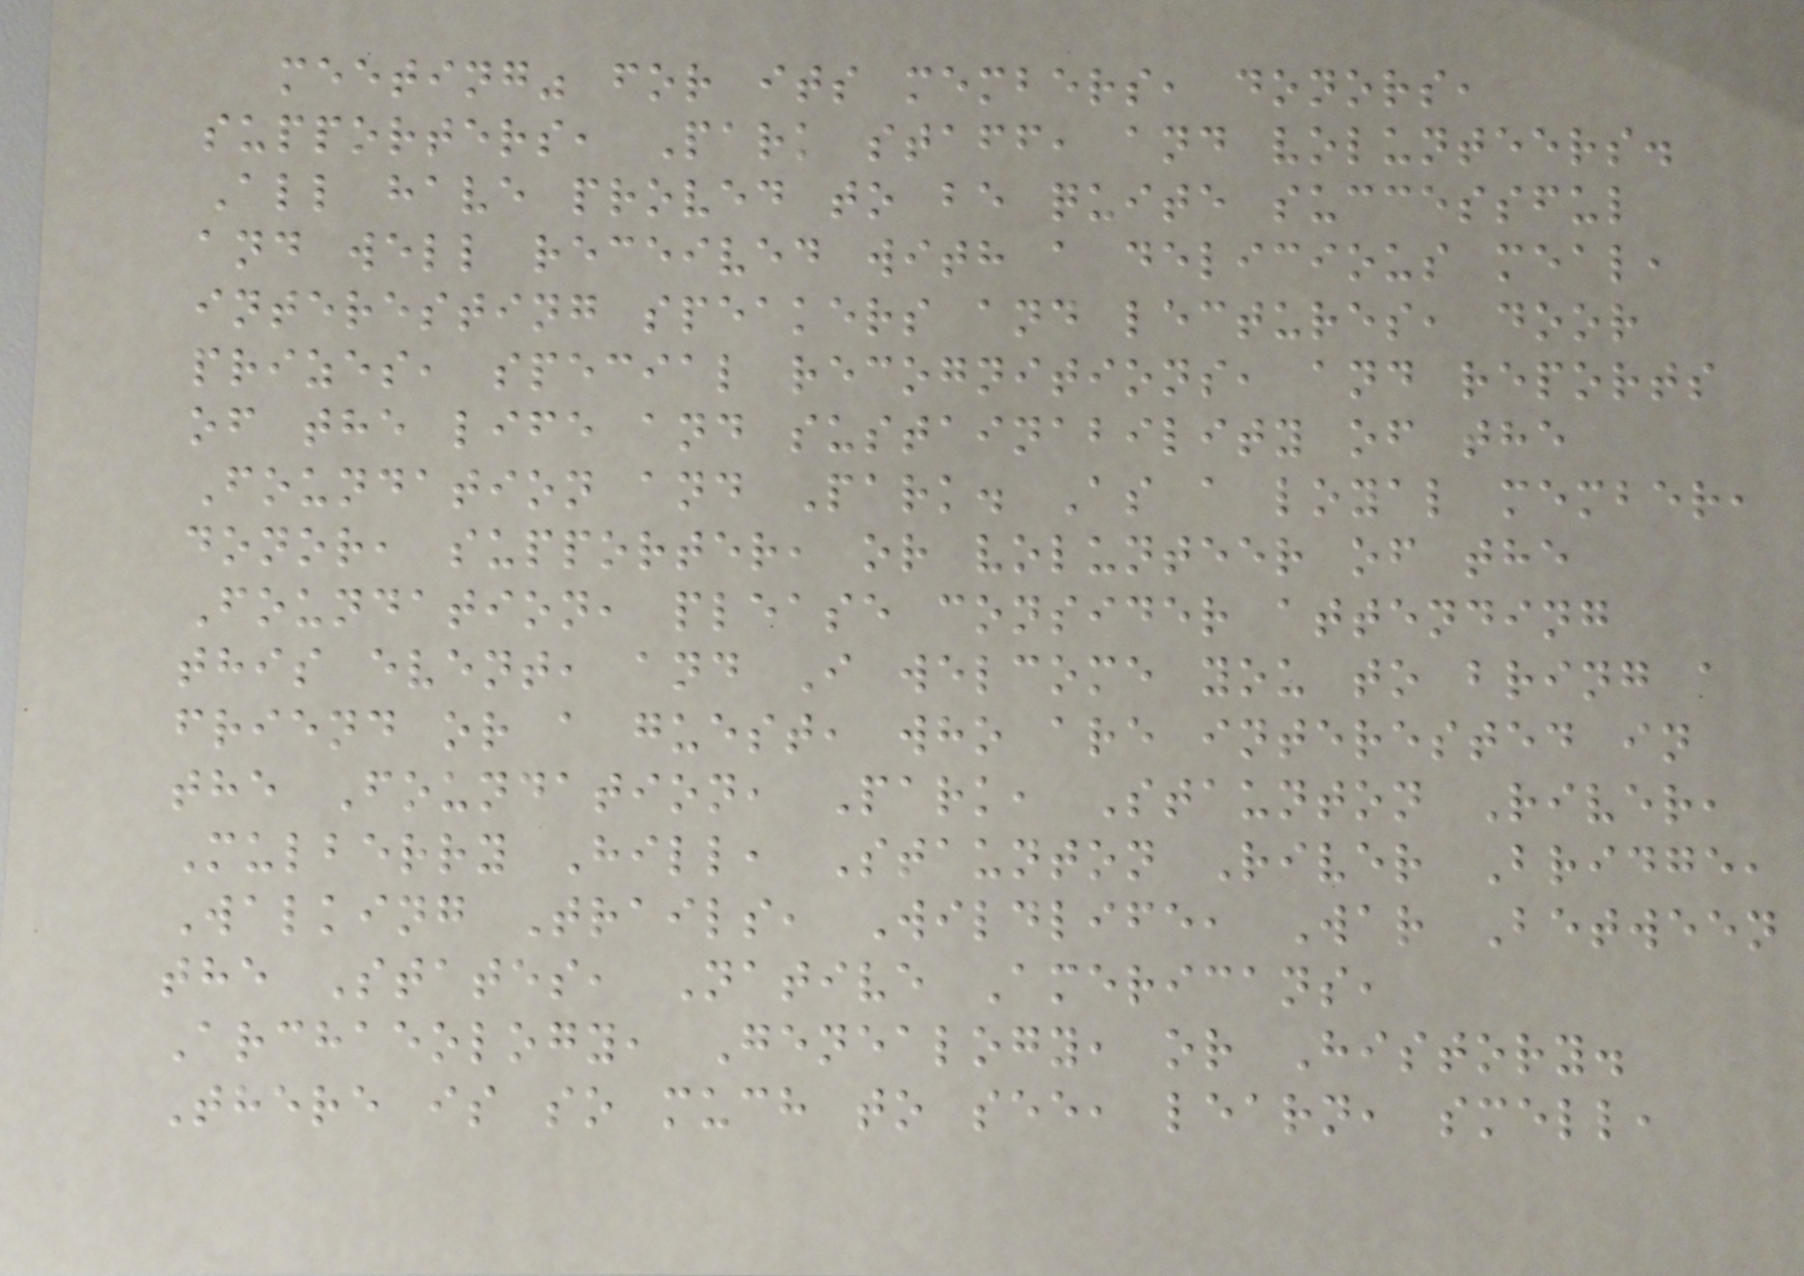meeting" for its members, donors,
supporters, Park staff, and volunteers.
All have proved to be quite successful
and well received with a delicious meal,
interesting speakers and lectures, door
prizes, special recognitions, and reports
of the life and sustainability of the
Foundation and Park. As a loyal member,
donor, supporter, or volunteer of the
Foundation, please consider attending
this event, and I welcome you to bring a
friend or a guest, who are interested in
the Foundation, Park, Staunton River,
Mulberry Hill, Staunton River Bridge,
Walking Trails, Wildlife, War Between
the States, Native Americans,
Archaeology, Genealogy, or History.
There is so much to see, learn, smell,
